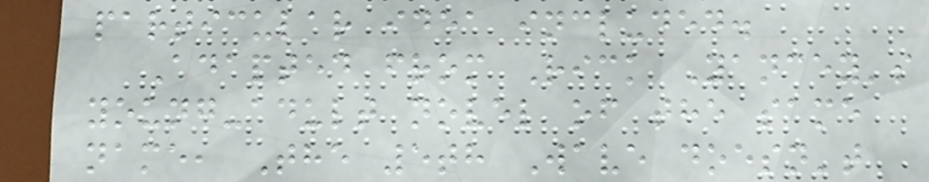particular idea included.
Adapted from Rick Yancey's
young-adult novel of the same
name, The 5th Wave doesn't
